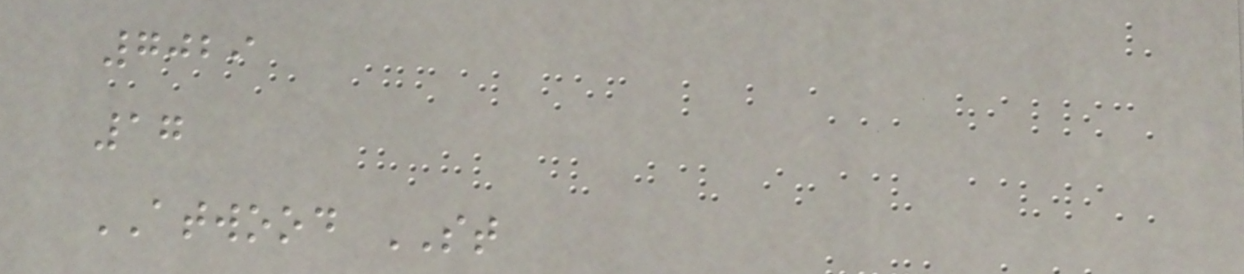7029
17
ATWOOD ST
